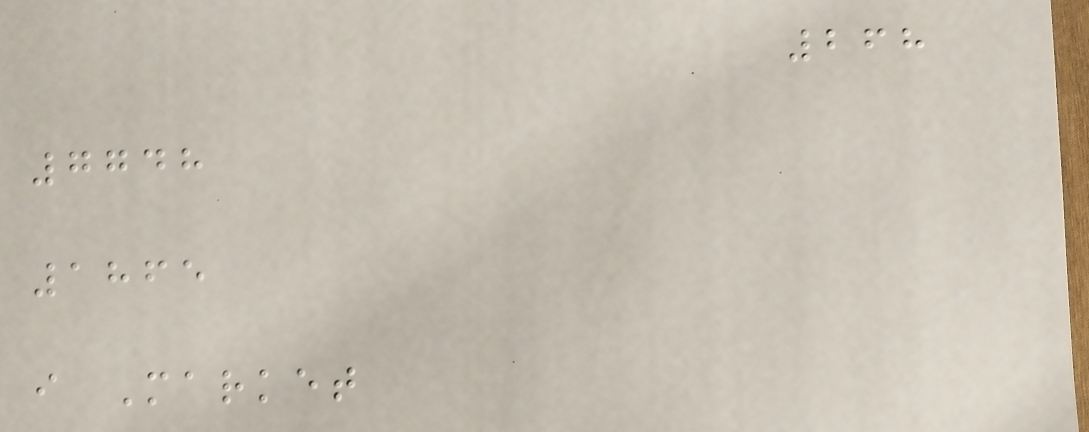268
7748
1865
i Market
